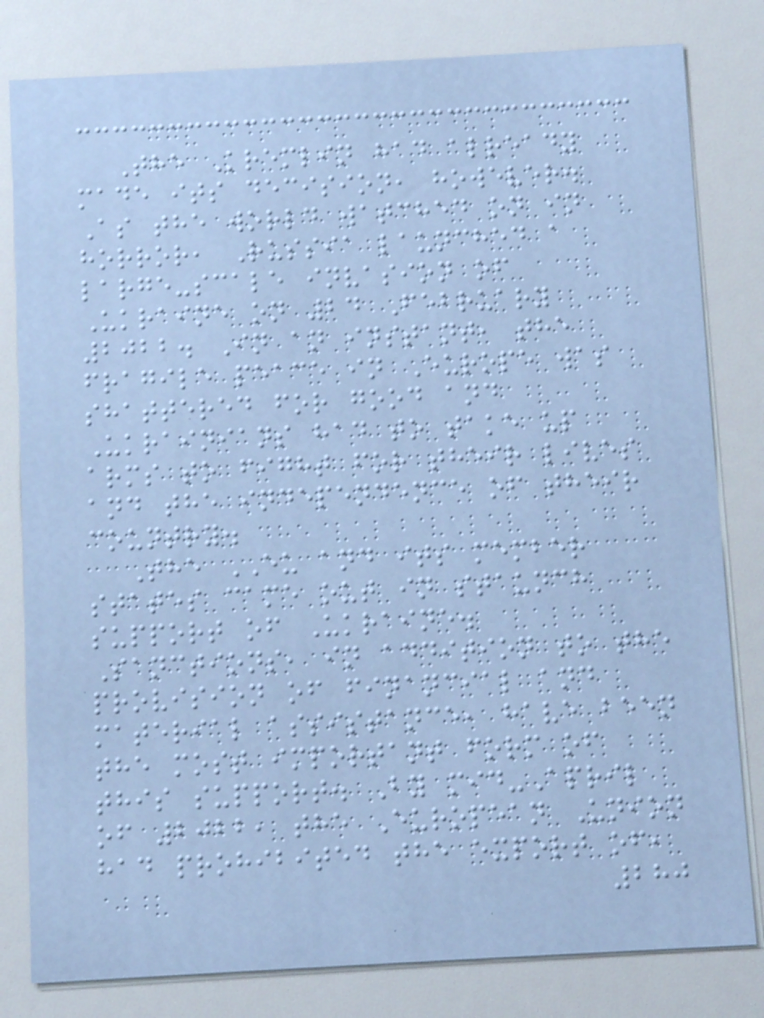The Kremlin had already
made its decision, however.
As the world watched on in
horror, Russia launched a
large-scale invasion of
Ukraine on 24 February
2022. In an instant, the
fragile peace in Europe was
shattered for good and
Ukrainians had to take up
arms to fight for their lives
and the independence of their
country.
The EU and its member
states came out in staunch
support of Ukraine.
Sanctions, in addition to the
provision of financial and
material assistance, have been
the most important form of
this support. By mid-April
of 2022, the European Union
had prohibited the export of,
280
